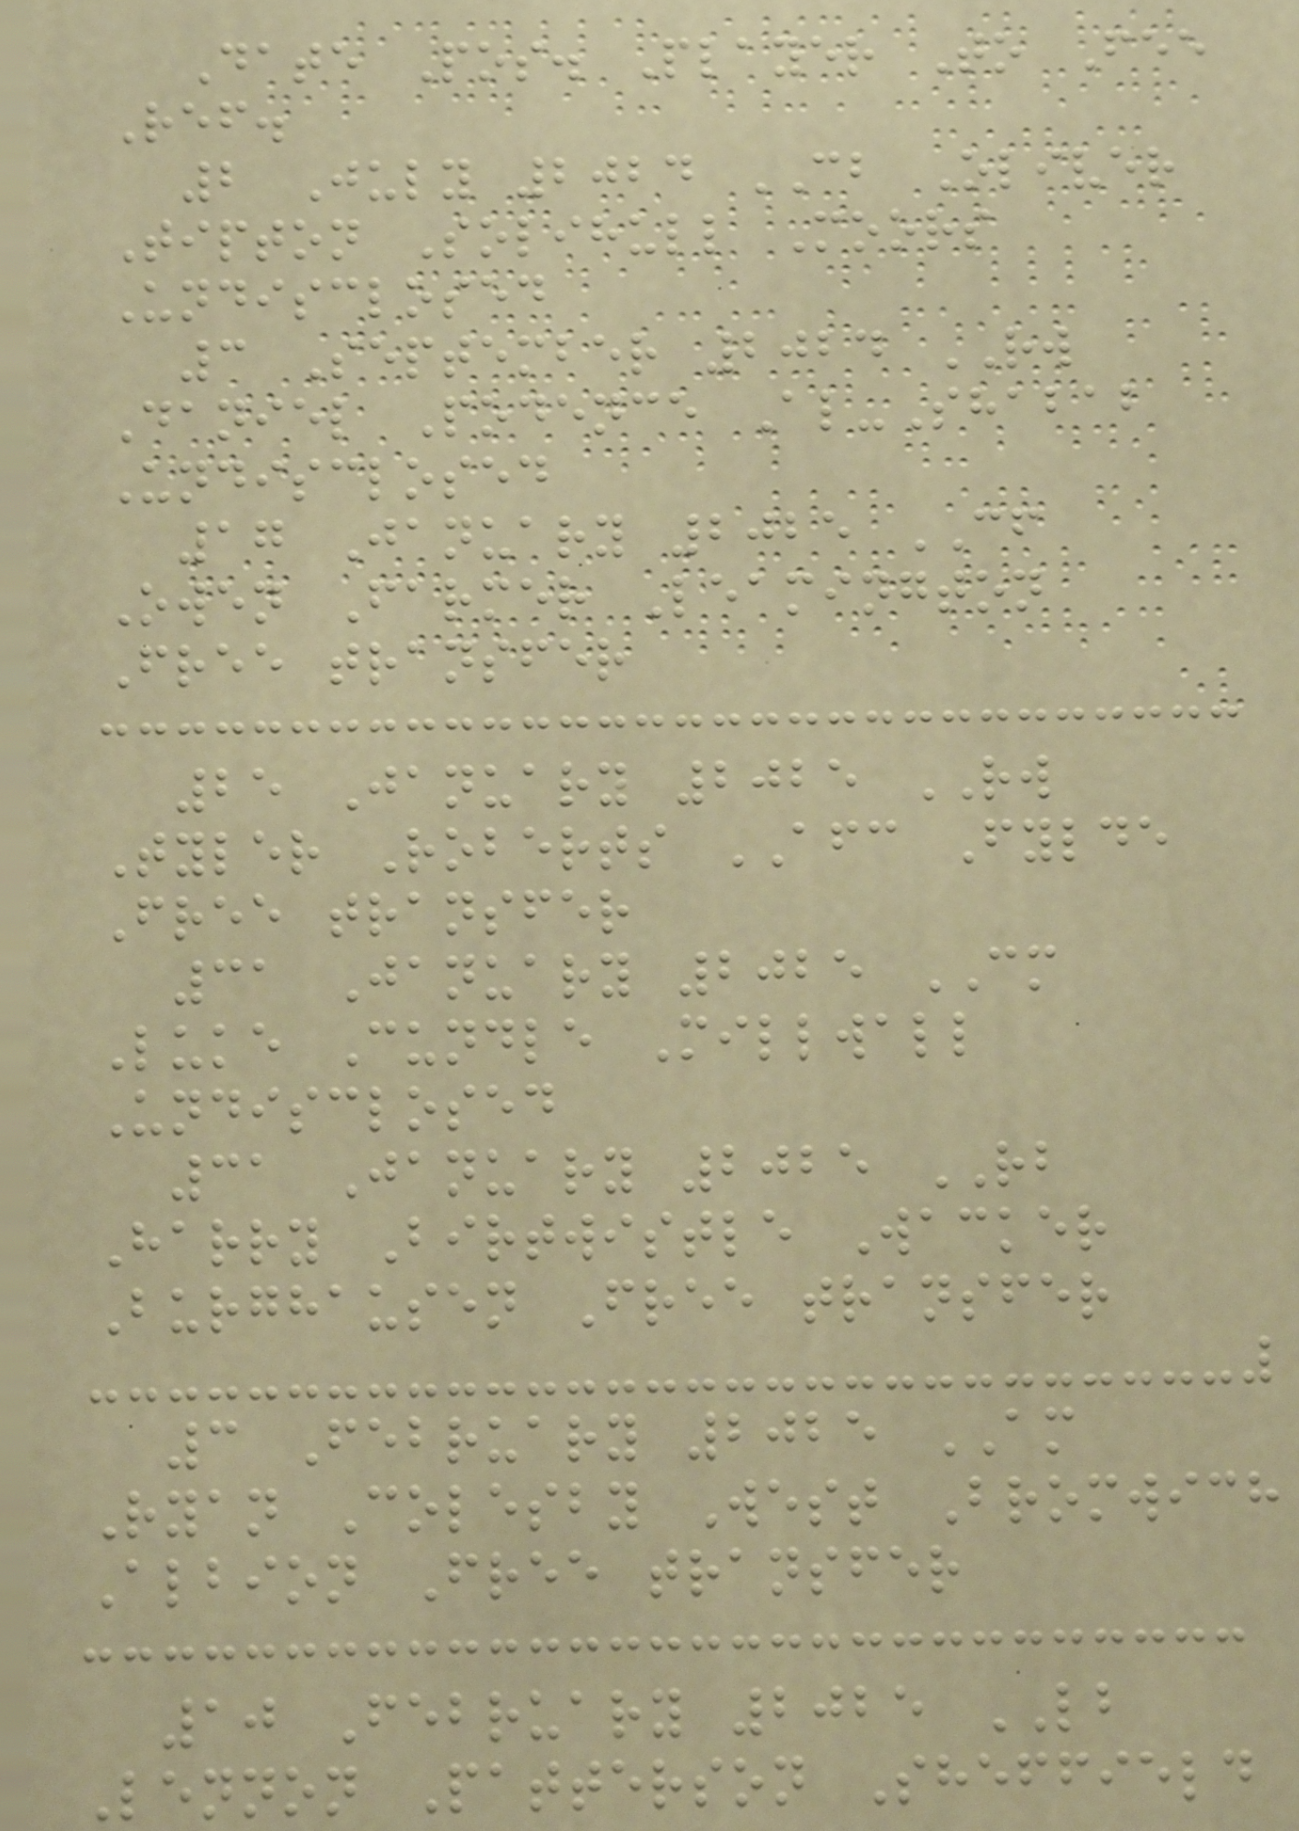Date Pos. Player To Fee
Ref.
2 July 2024 CB Oliver
Tipton Solihull Moors
Undisclosed
3 September 2024 RW
Daniel Podence Al-Shabab
Undisclosed
17 January 2025 CF
Owen Farmer Leamington
Free transfer
25 January 2025 RW
Tyler Roberts AFC Fylde
Free transfer
31 January 2025 CM
Luke Cundle Millwall
Undisclosed
31 January 2025 RB
Harry Birtwistle Wacker
Burghausen Free transfer
3 February 2025 AM
Ryan Colesby West Bromwich
Albion Free transfer
10 February 2025 LB
Lennon Patterson Sheffield
